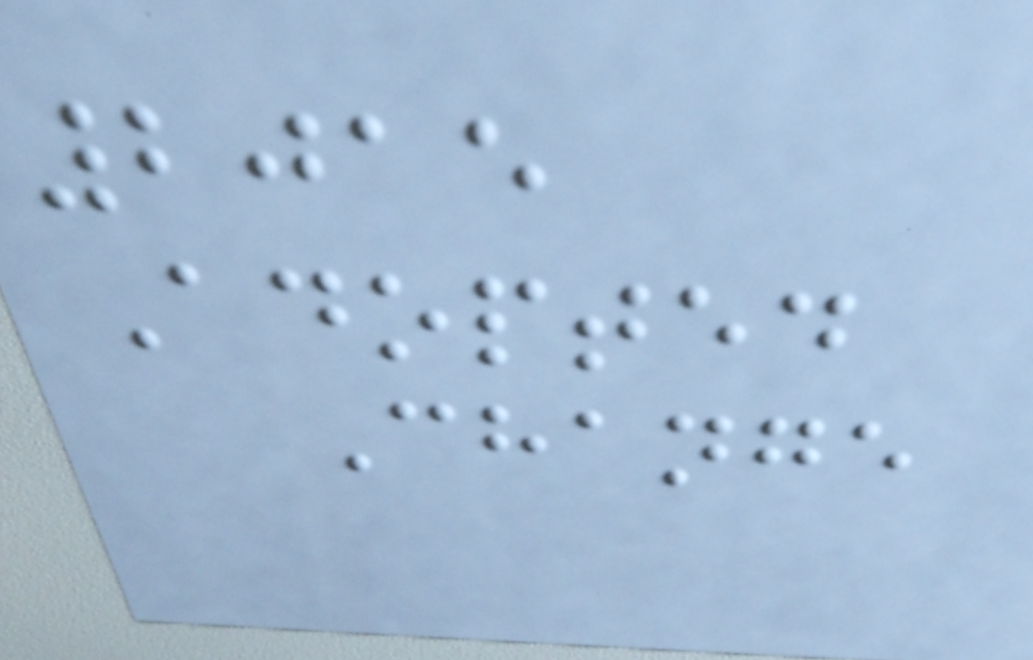2015
Adopted
Change
